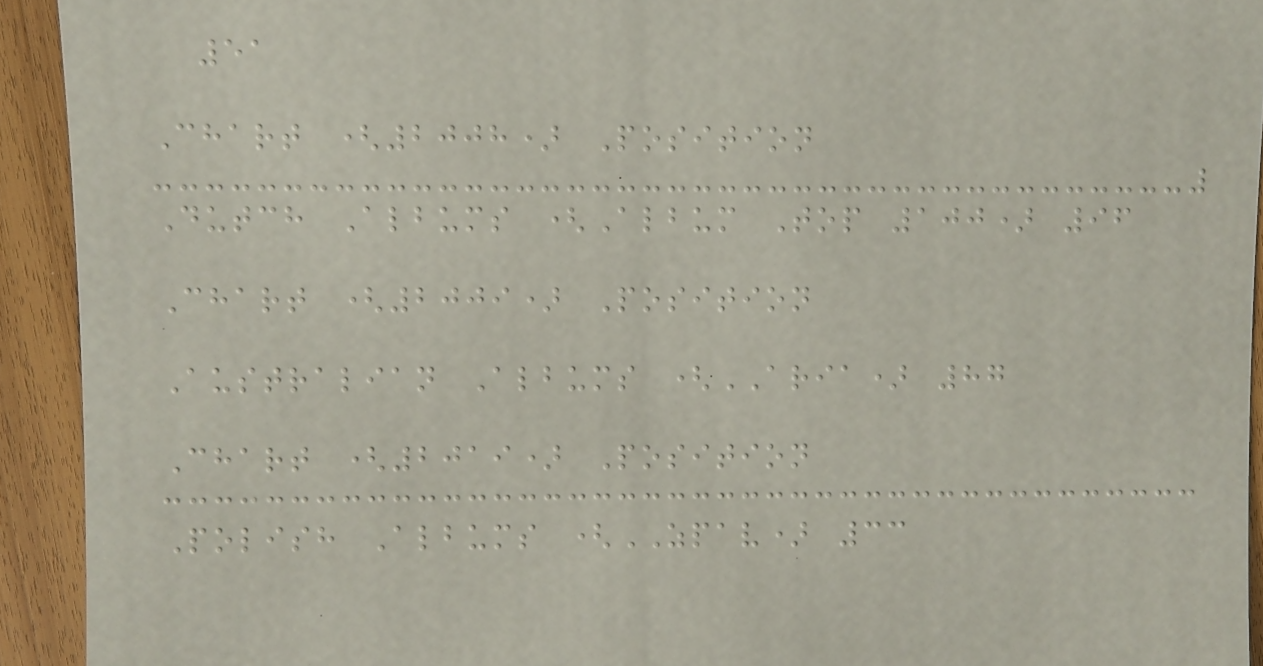51
Chart (2008) Position
Dutch Albums (Album Top 100) 96
Chart (2009) Position
Australian Albums (ARIA) 87
Chart (2019) Position
Polish Albums (ZPAV) 33
